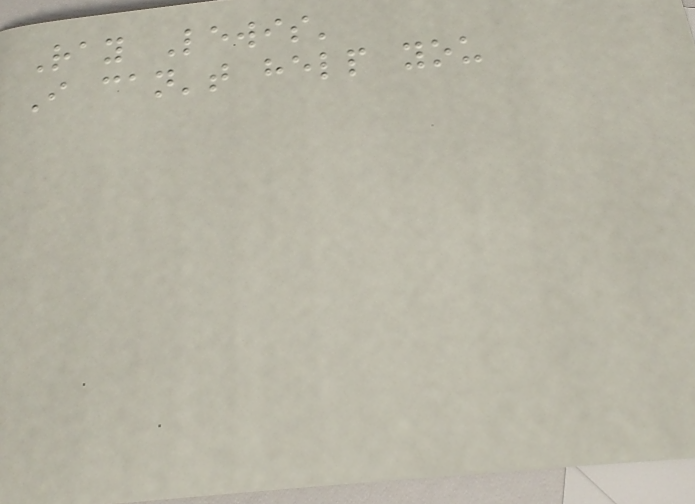Ray Lewis'
I can't help you
